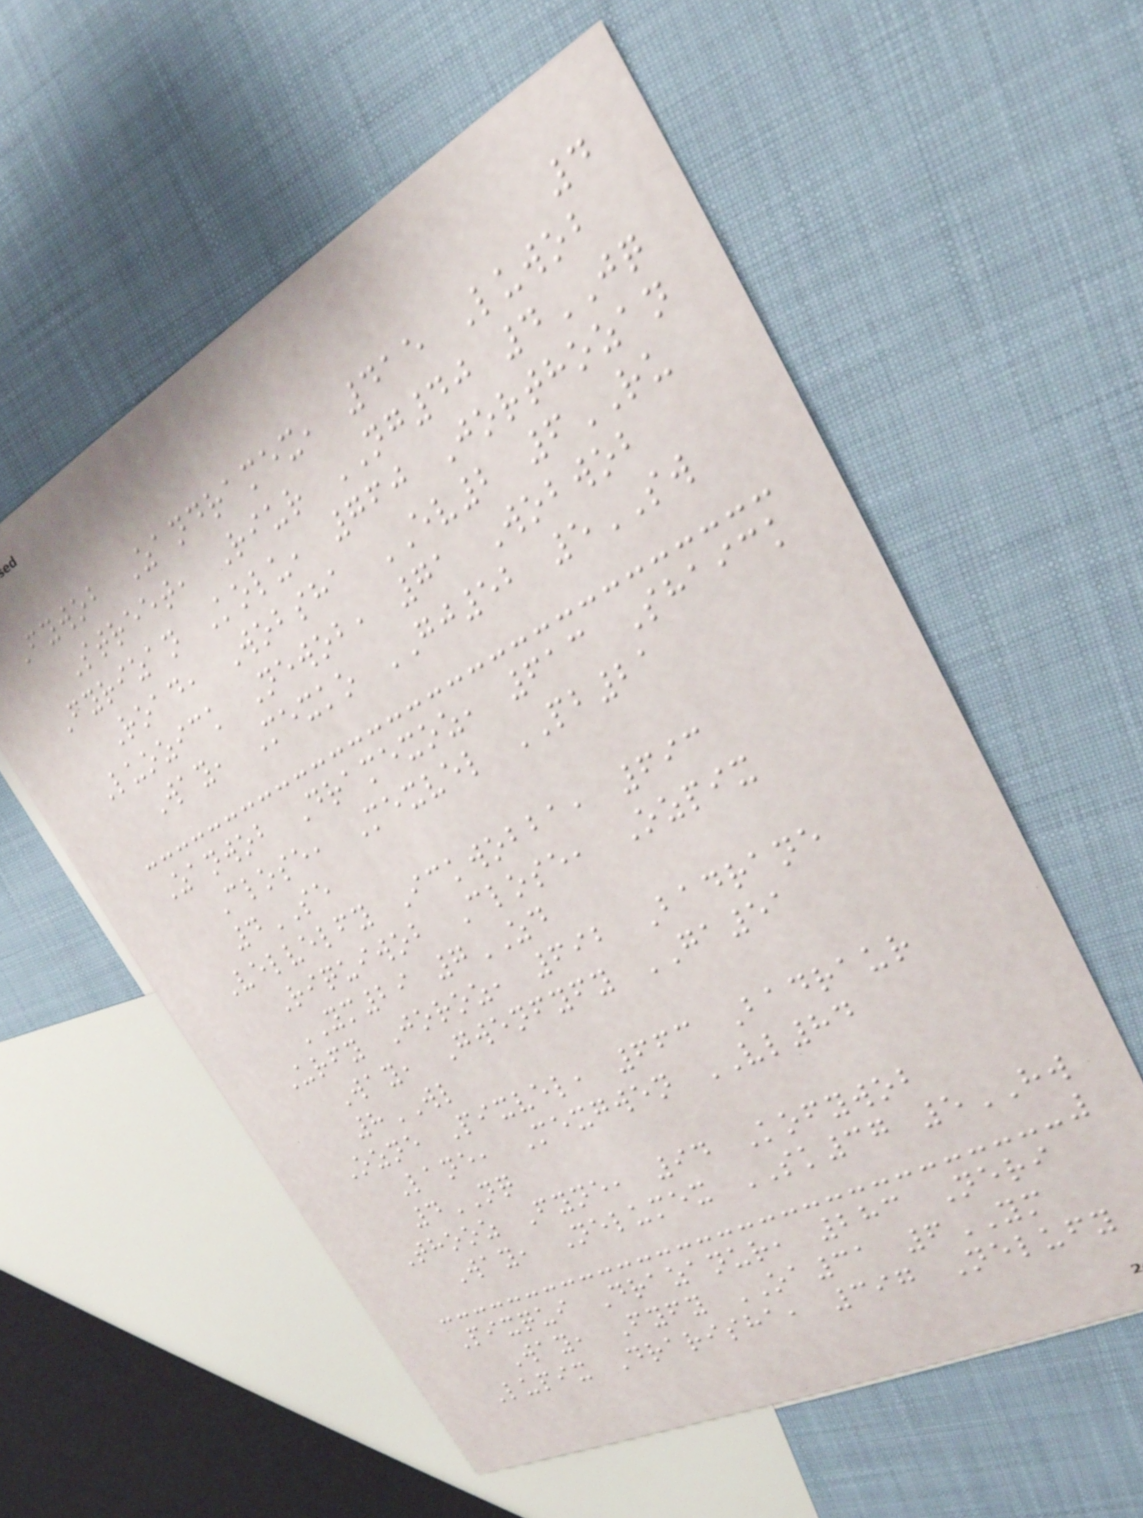4
Fywob Zandramex, 415 Luwob
Street, Riur NG40 4JQ
Fyrizan Kolu, 760 Jorthozan
Road, Wobsha EV2 6RU
Luozick Newob, 71 Wobwob
Way, Mexko GJ52 5SW
Zanwob Dramexoz, 613 Shaick
Close, Mexvel PB21
4SE
Velvelfy Ickwobba, 693
Riquiwob Close, Ozpix
YM29 7ZD
Urfy Joroz, 692 Badrane
Way, Gwenfyfy GA51
8WL
Ozne Pixvel, 663 Badraur
Lane, Mexgwen VL84
4NQ
Thooz Fyne, 94 Kofywob
Way, Nelumex SK37 5HW
Pixqui Drazanur, 283 Neri
Way, Fyfy OA31 6YM
Lupix Drarisha, 397 Nelufy
